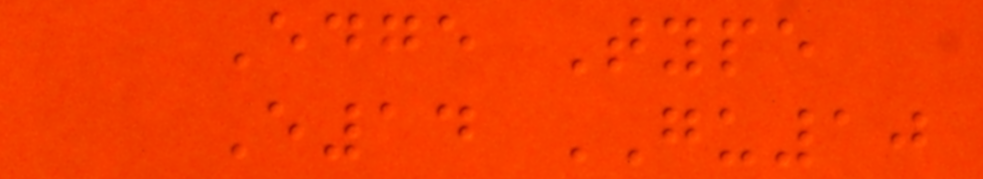Edge Type
E14 GU10
